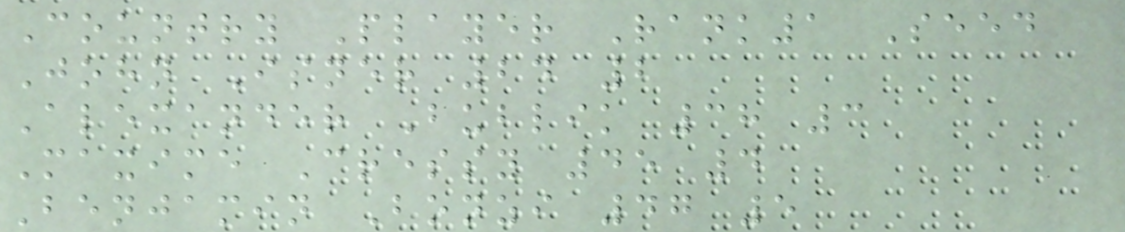Country Player Rank1 Seed
John Isner 24 2
Alexander Bublik 38 3
Maxime Cressy 45 4
Benjamin Bonzi 47 5
